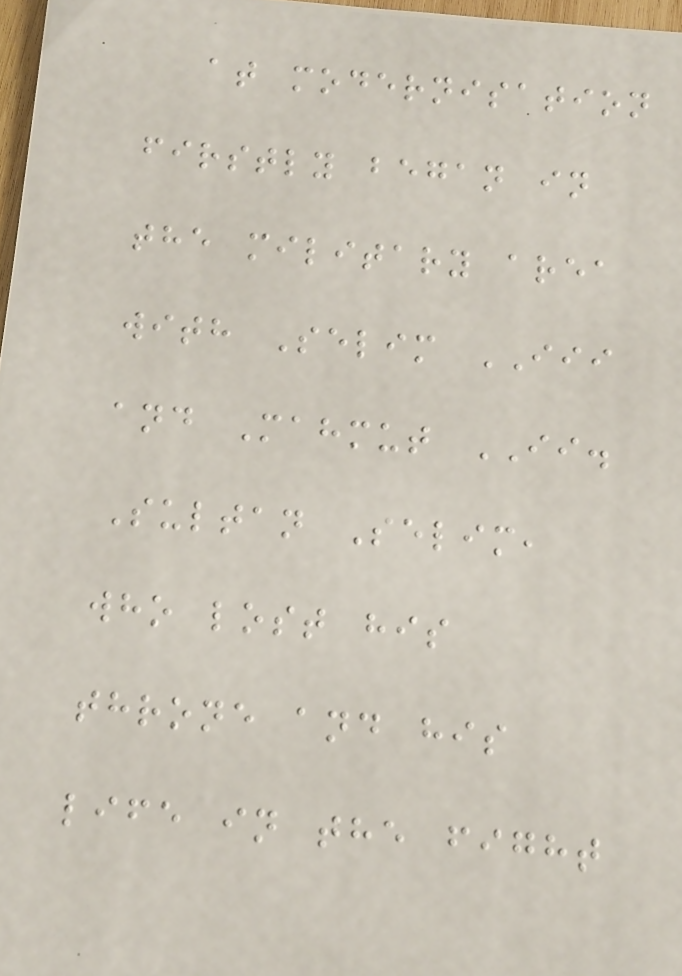at modernisation
firstly began in
the military area
with Selim III
and Mahmut II.
Sultan Selim,
who lost his
throne and his
life in the fight
